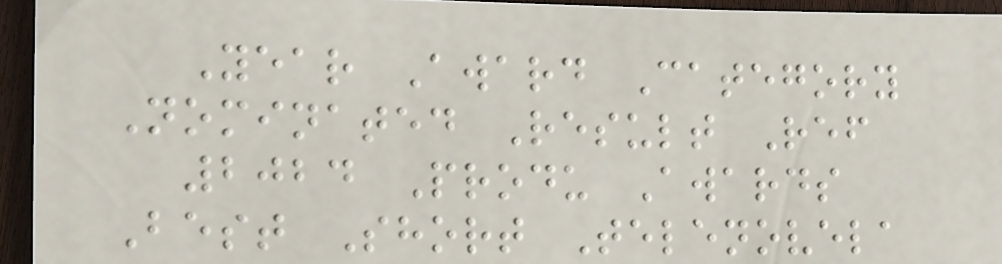Year Award Category
Nominated Result Ref
2024 Produ Awards
Best Short Telenovela
